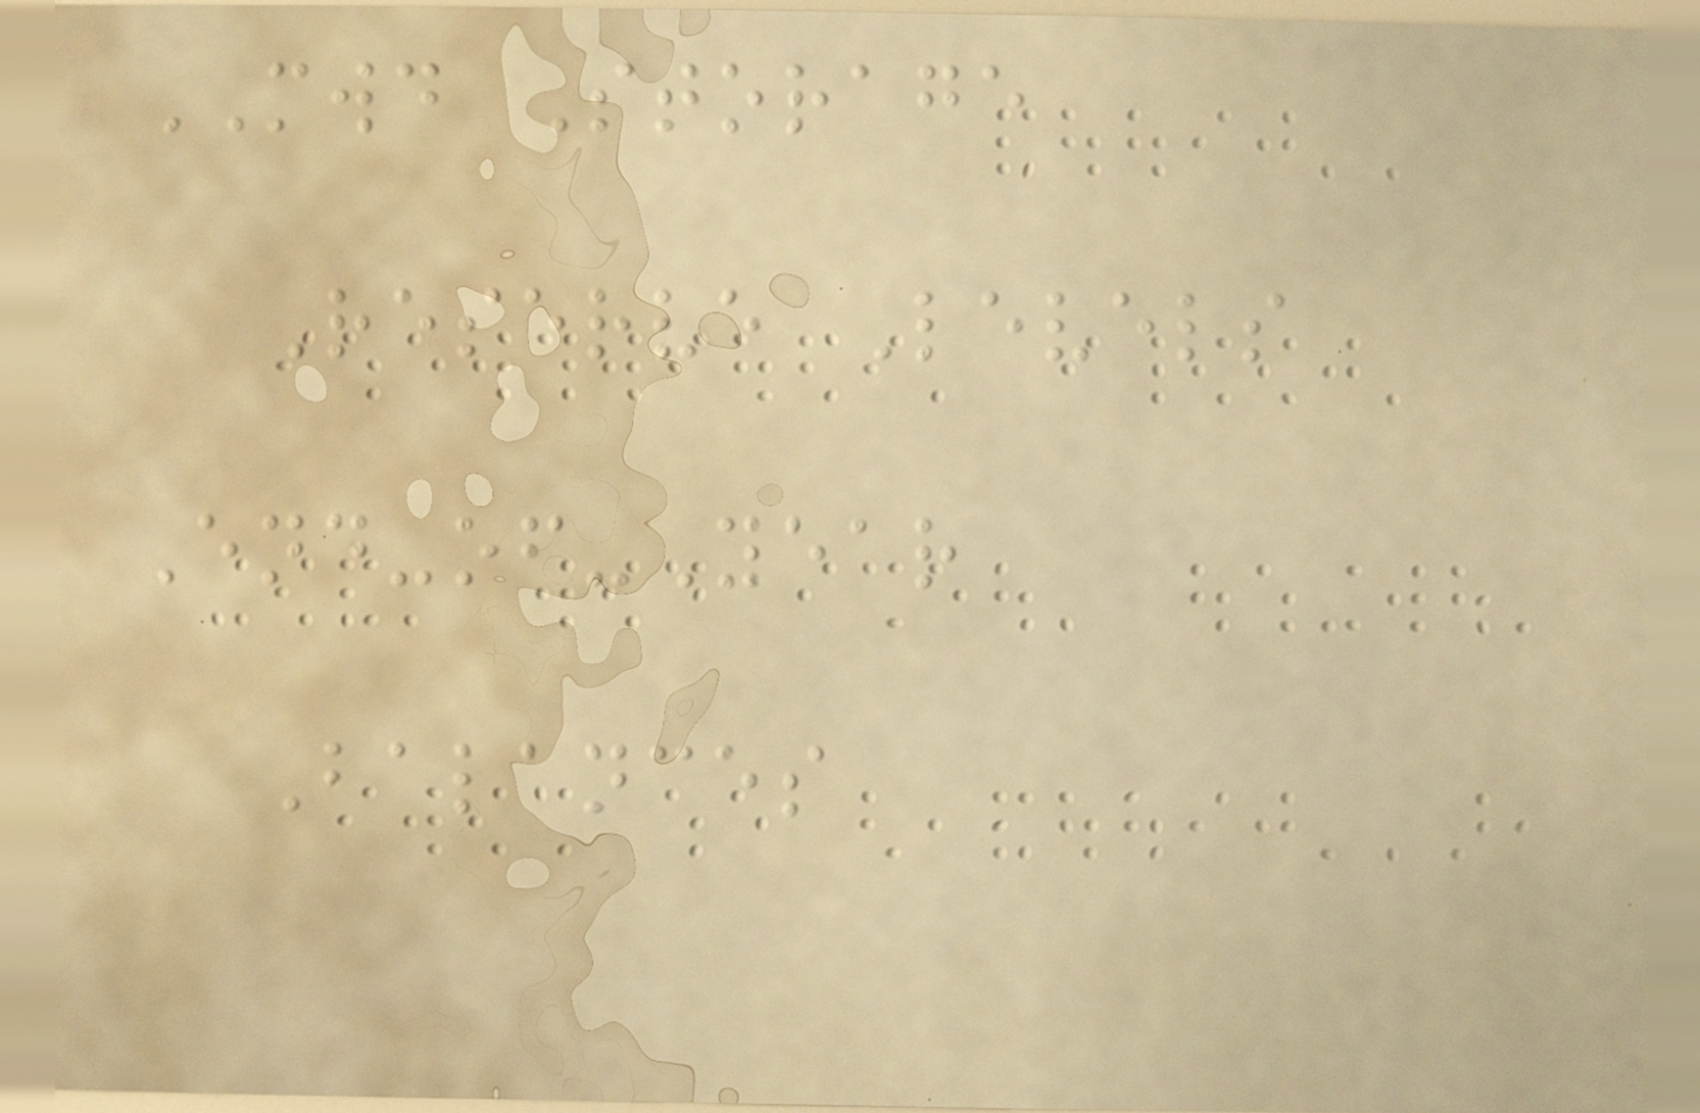MWD Storage
Reserve Levels
End-of-Year
Balances
